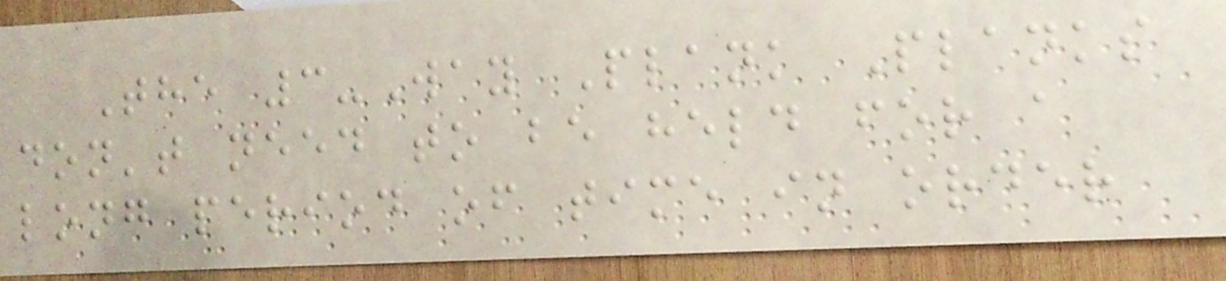The 3-Way Plank Planks
don't need to be held for a
long period of time in order
